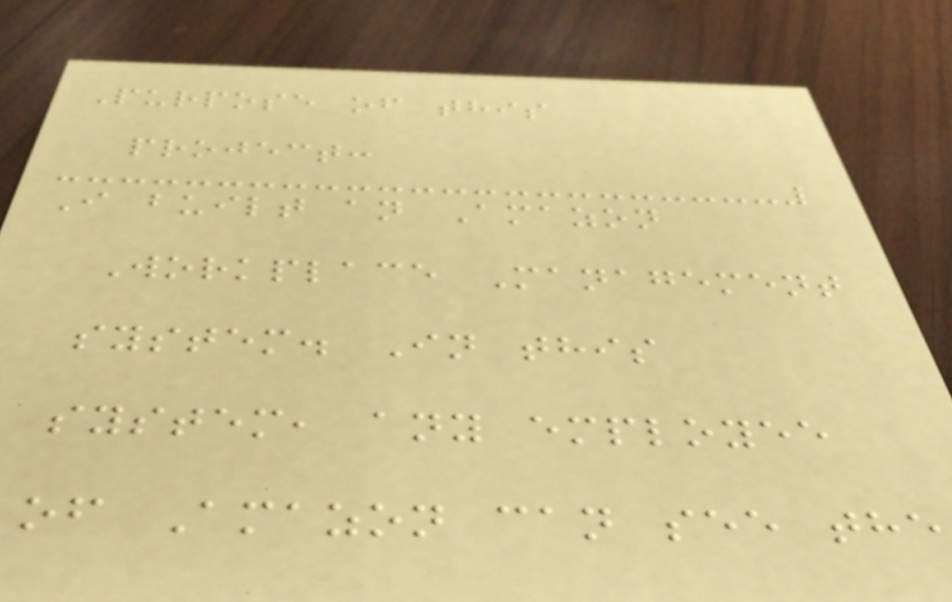Purpose of this
project:
I built an Amazon
Workplace Management
system. In this
system, any employee
of Amazon can see the
